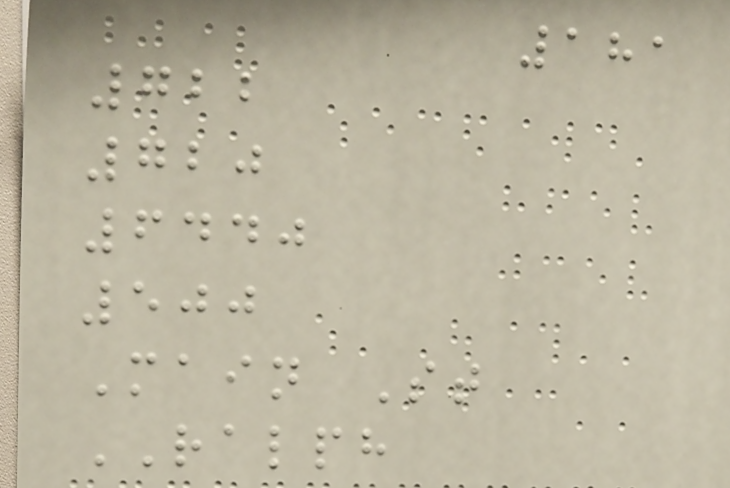181
722
720
6440
500
Main St
RALPH
